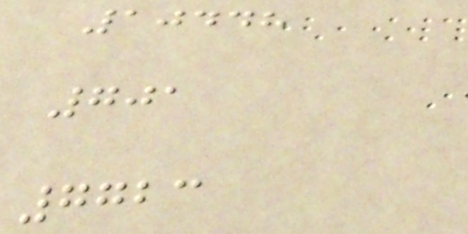10448
701
7723
